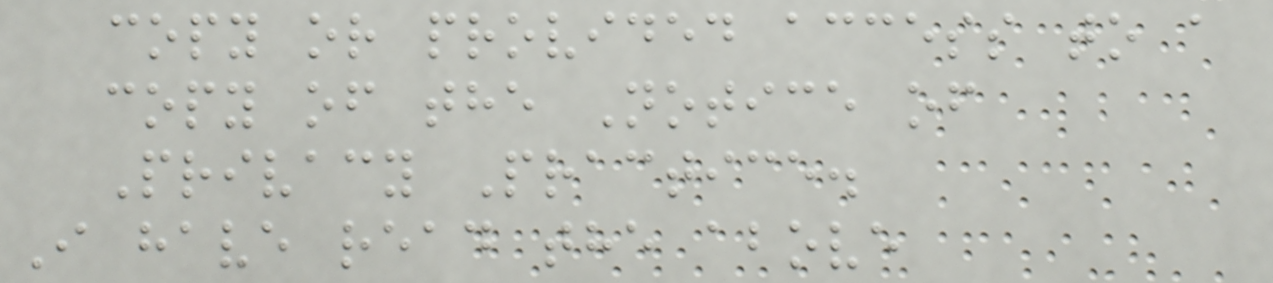copy or provided access to a
copy of the Notice of
Privacy Practice.
I have read the above
